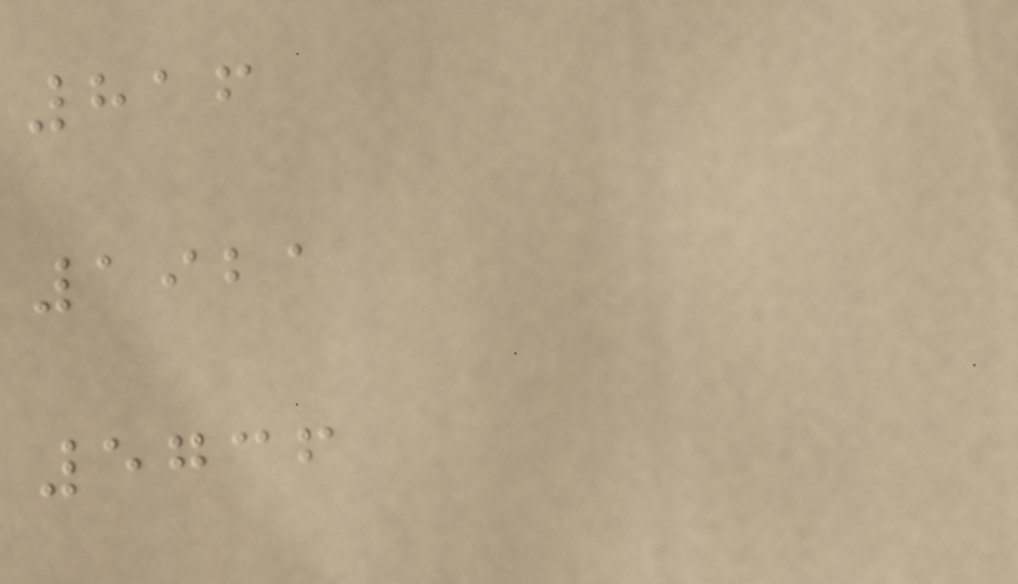816
1921
5736
